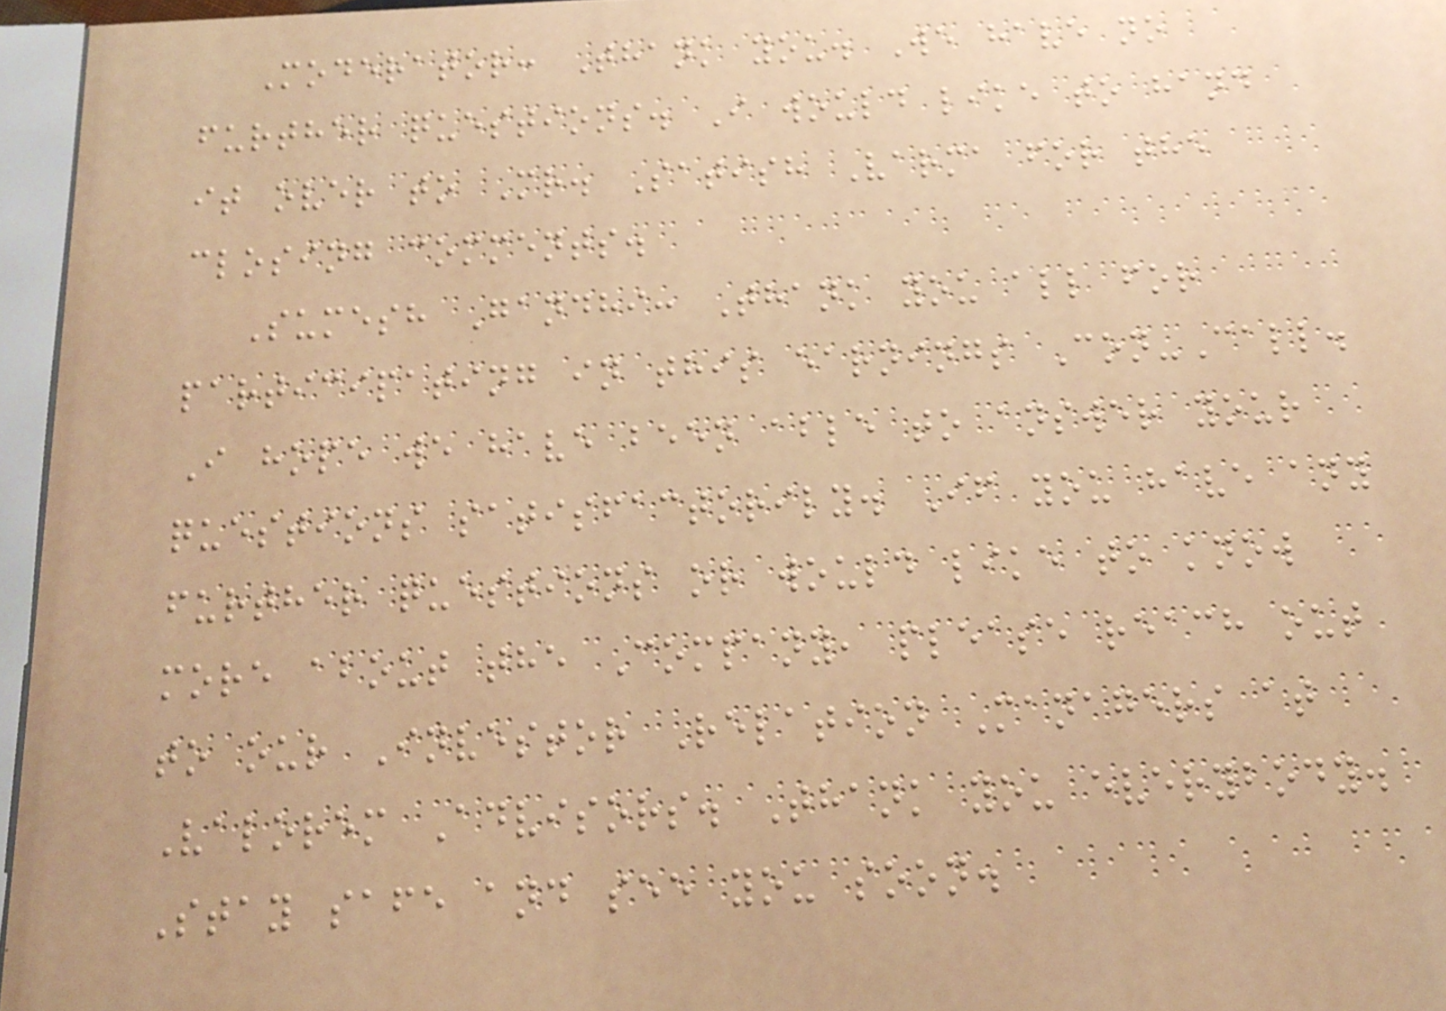Moderator: Thank you. We have no
further questions. I would like to hand
it over to Mr. Satish Varma for the
closing comments.
Sumesh Gandhi: Thank you all for
participating in this earnings Con-Call.
I hope we have been able to answer your
questions satisfactorily. If you have any
further questions or would like to know
more about the Company, please reach out
to our Investor Relation Managers at
Valorem Advisors. Thank you everybody.
Stay safe and see you soon.
